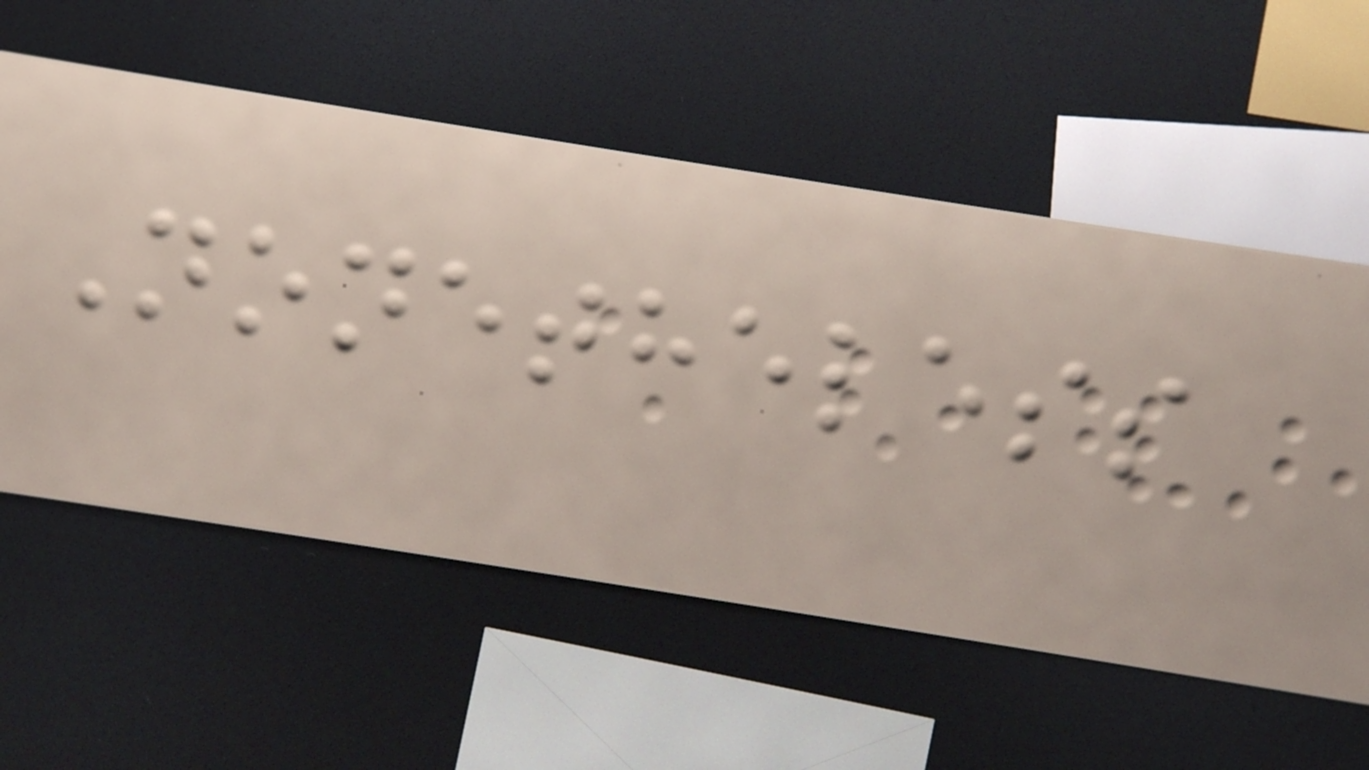Nonetheless
